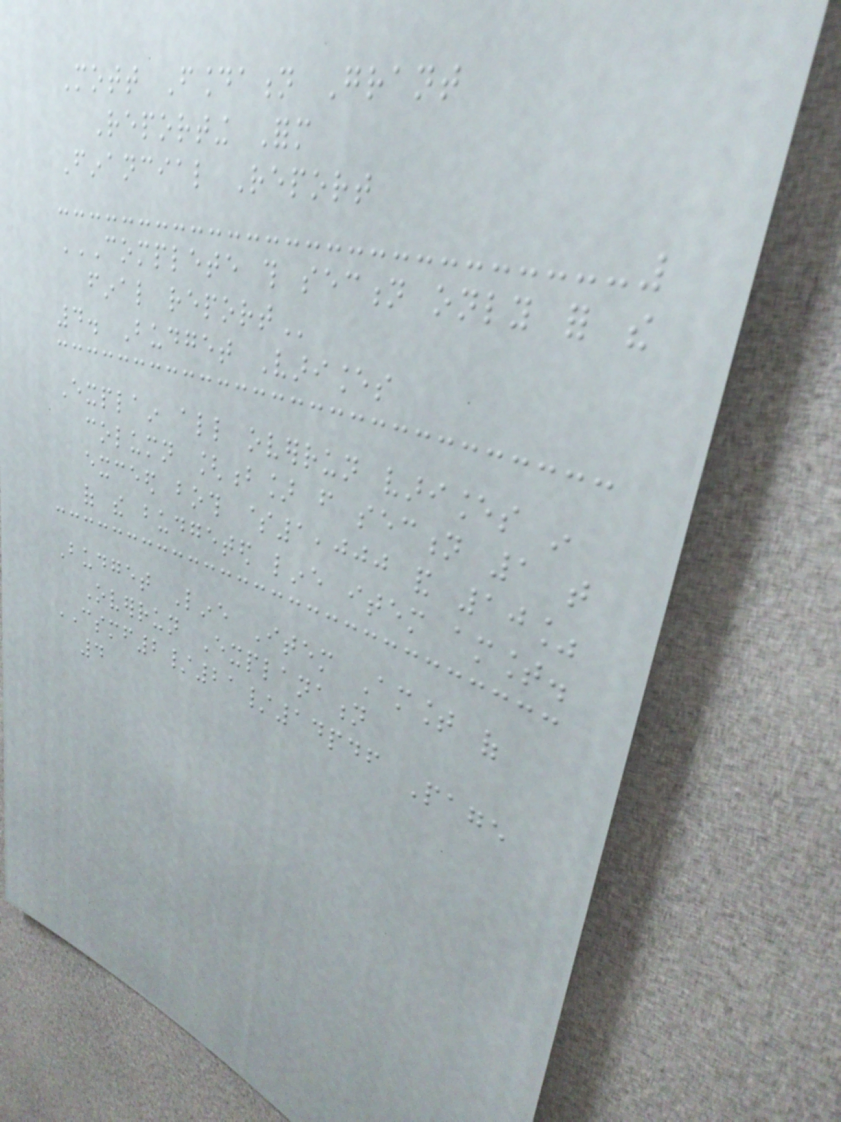Mott Foundation Grant
Reporting Form
Financial Report
COMPLETE THIS SECTION ONLY FOR THE
FINAL REPORT
4. Budget Variances
Explain all overrun variances in
column [b] from section 1 that
exceed both $1,000 and 10%
of the budgeted line item amount.
Budget Line Item Amount of
Overrun Explanation
CSMF2/21/14pdf Page
4
